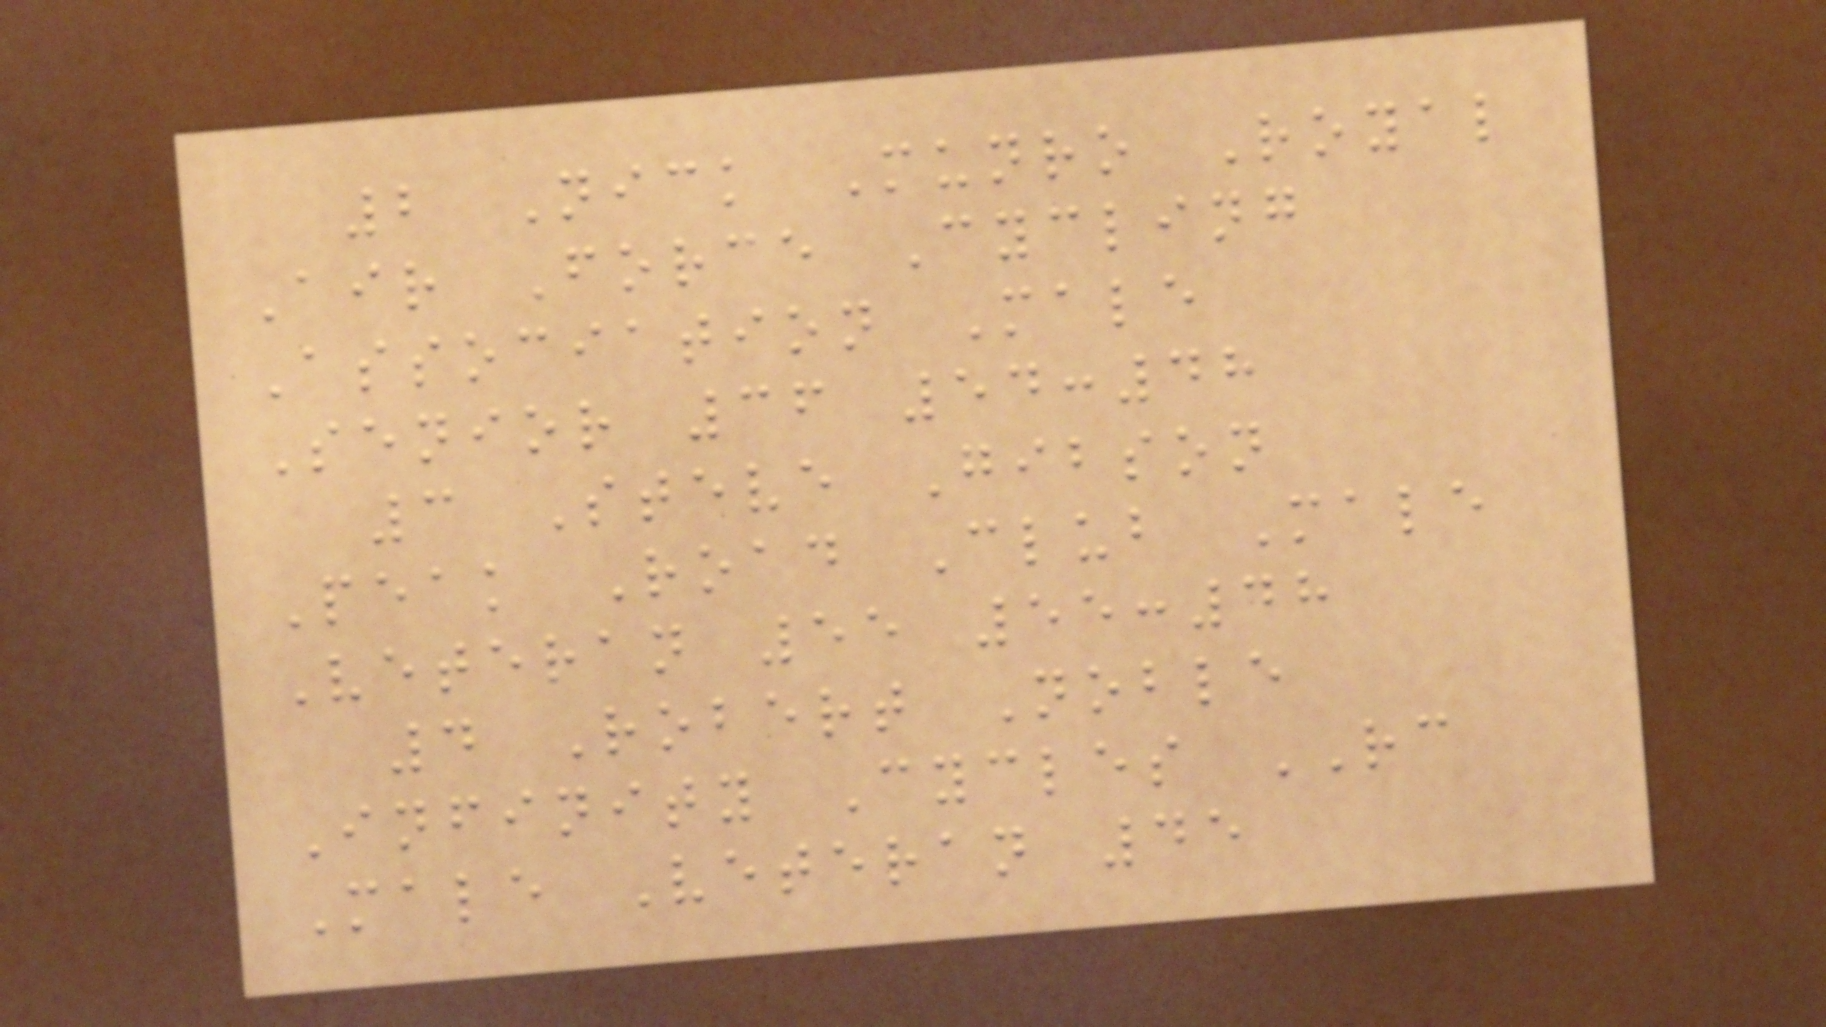2 Nick Munro Royal
Air Force Cycling
Association Male
Senior 36 54:48
3 Steve Gibson
Peak Road Club Male
Veteran 55 55:48
4 Robert Noble
Infinity Cycles RC
Male Veteran 45
